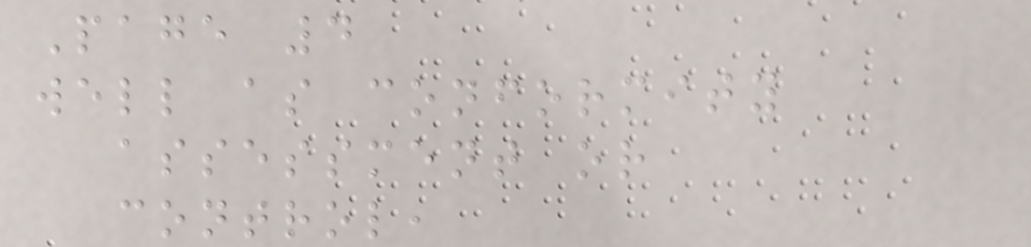Page 4
well as conformity
assessment or
control,
